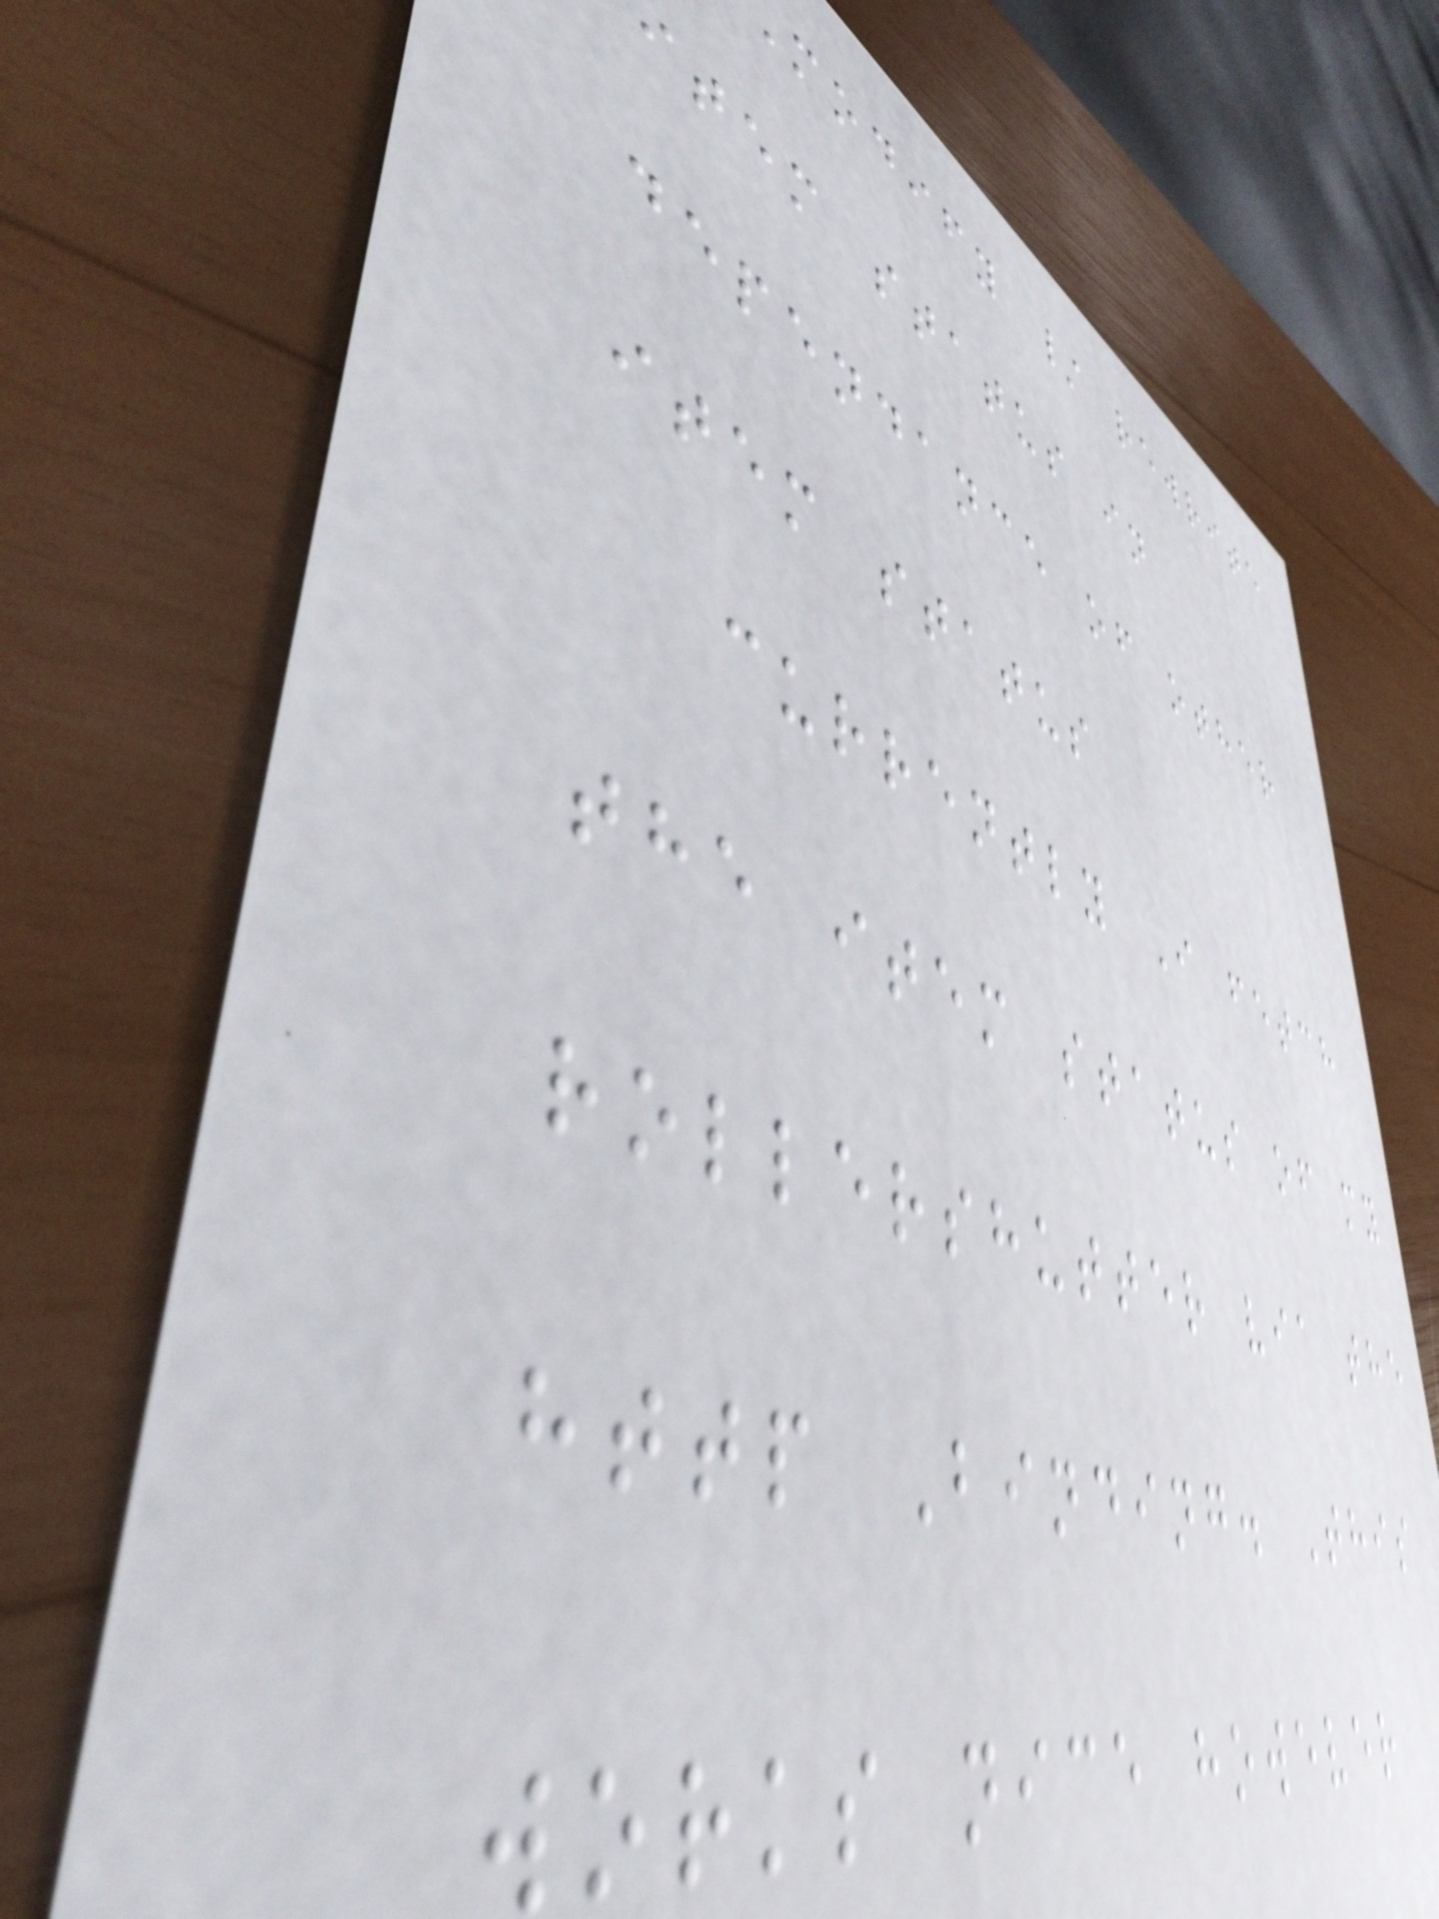modify / rewrite
item status in
dependance of other
item status
currently I fetch
the item status of my
rollershutter via the
http Binding. This
works nice however
